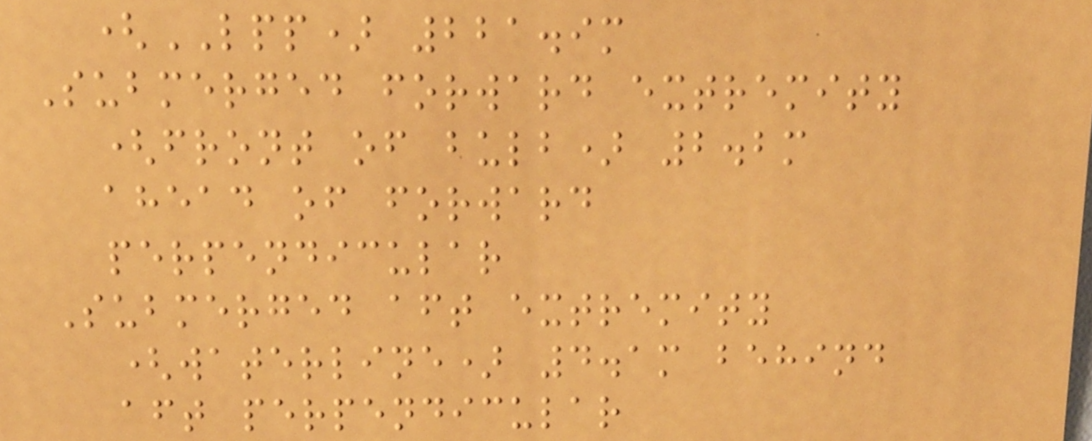(LPP) 221.9m
Submerged forward extremity
(front of bulb) 2.2m
ahead of forward
perpendicular
Submerged aft extremity
(waterline) 4.1m behind
aft perpendicular
